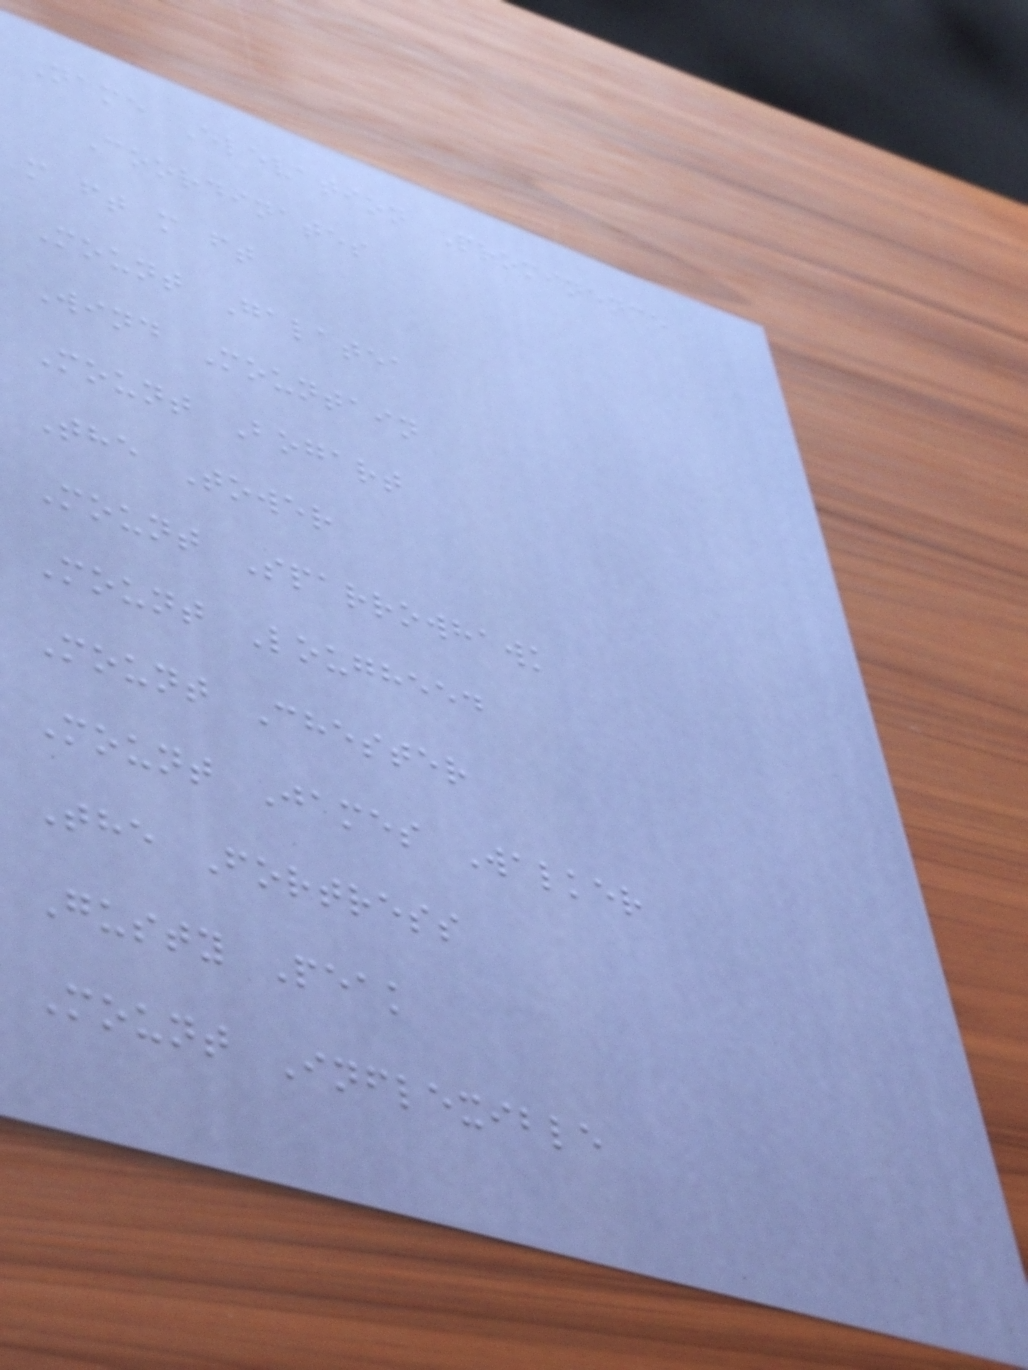Name Elevation Prominence
Coordinates
m ft m ft
Mount Galatea
Wind Mountain
Mount Bogart
The Tower
Mount Sparrowhawk
Mount Lougheed
Mount Chester
Mount James Walker
The Fortress
Gusty Peak
Mount Inflexible
